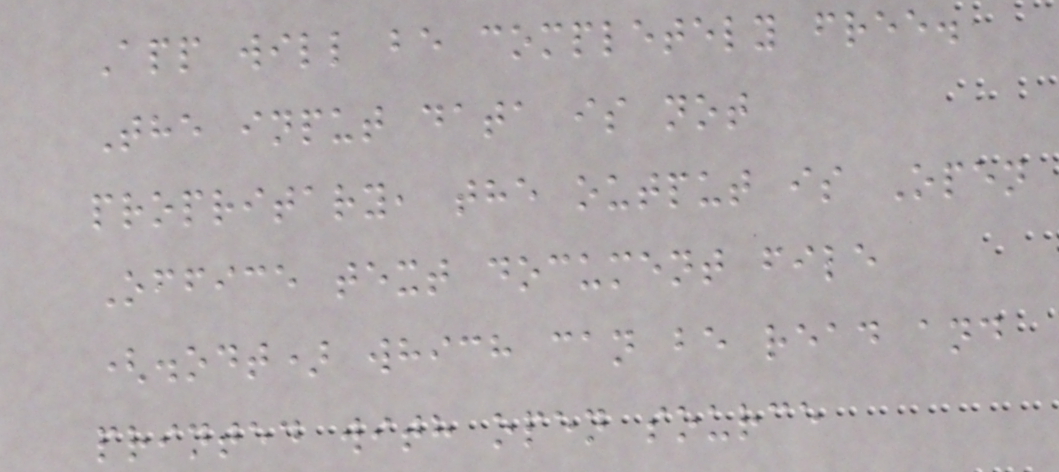App will be completely free.
The input data is not
propritary, the output is Open
Office text document file
(.odt) which can be read and
printed with open source
